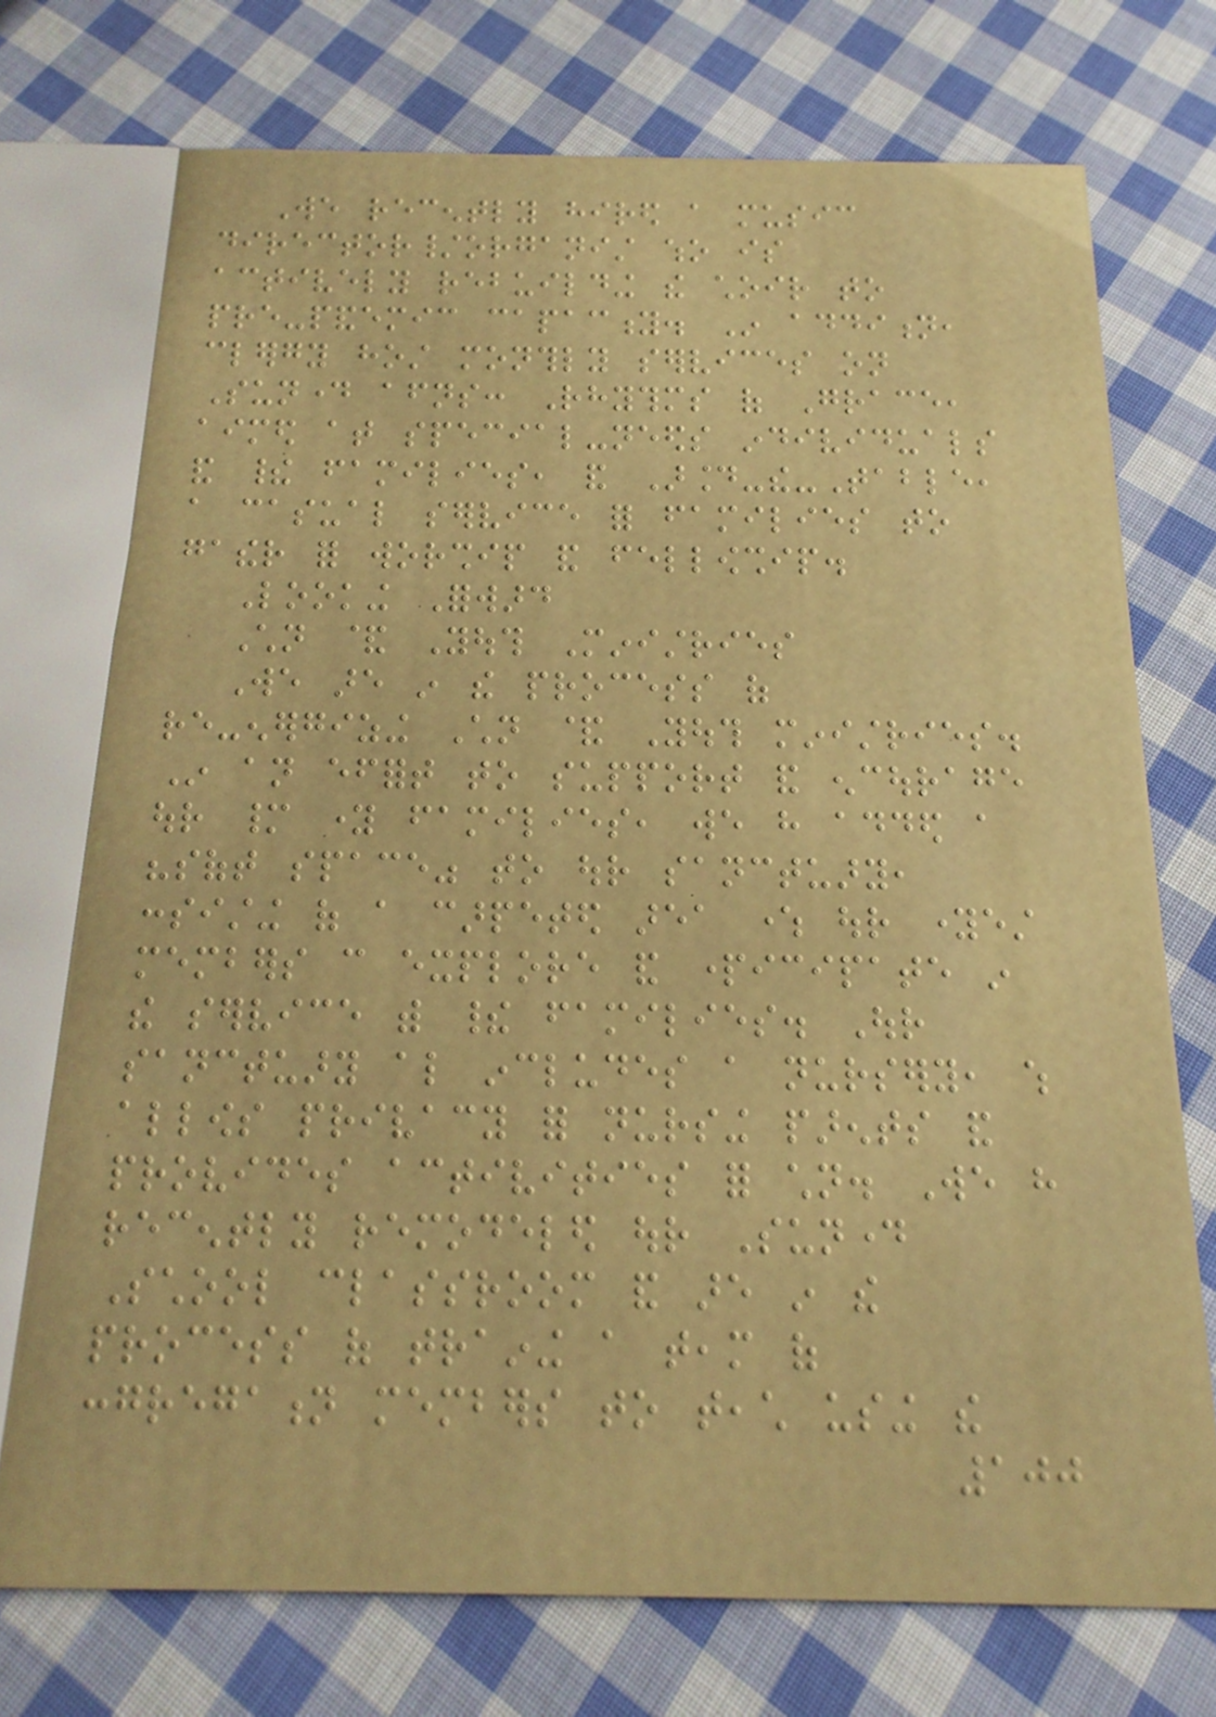We recently hired a music
director/organist who is
actively rebuilding the choir to
pre-pandemic capacity. In addition,
clergy host monthly services on
Sunday afternoons: Rhythms of Grace,
aimed at special-needs individuals
and their families, and Around-the-Table,
a casual service for families to
gather for worship and fellowship.
Looking Forward
Children & Youth Ministries
We are in the process of
re-energizing Children & Youth ministries.
In an effort to support and encourage
our many young families, we have added a
"soft space" to our sanctuary,
consisting of a carpeted area where our youngest
members can explore and participate in
the service with their families. Our
sanctuary also includes a nursery, which
allows privacy for nursing parents and
provides activities for children. We have
recently remodeled our Sunday
School classroom and are in the
process of training a team of
congregation members to teach using the
100
